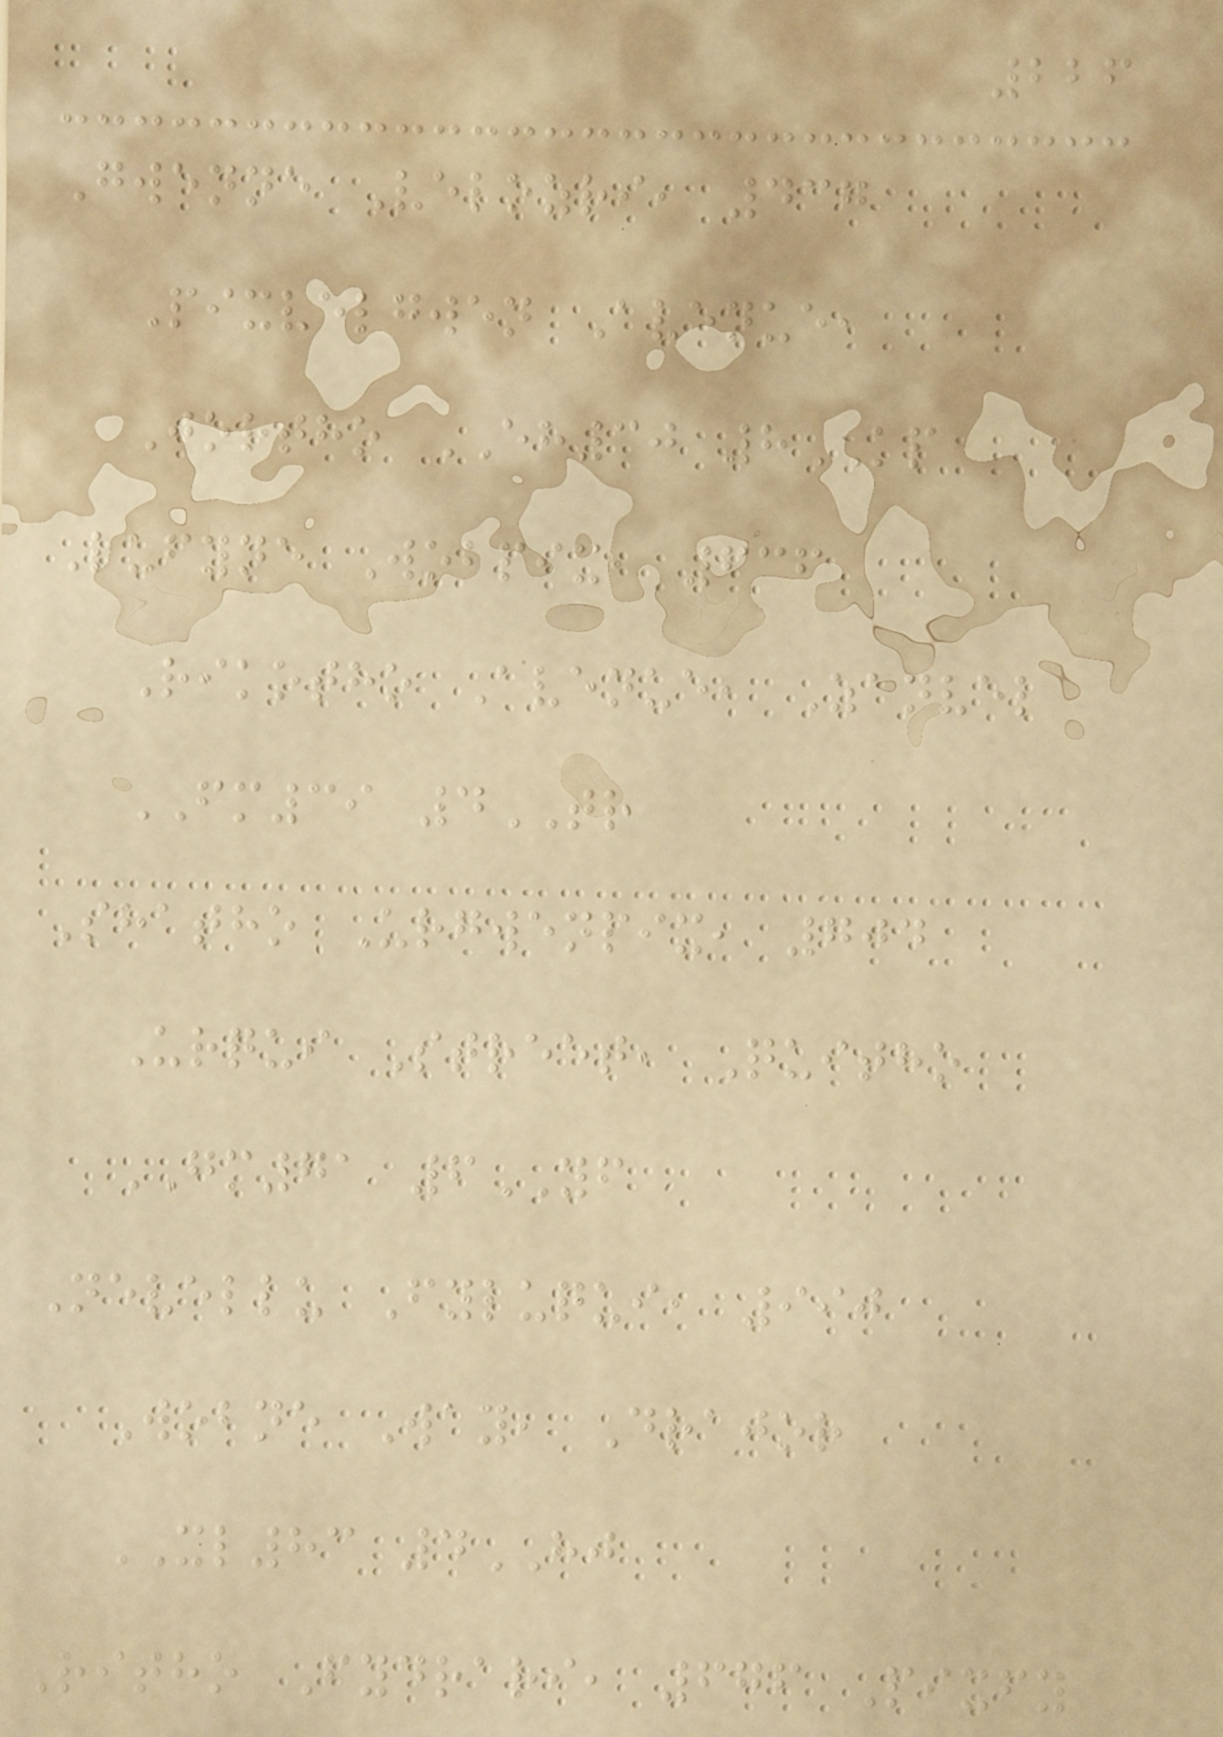226
Gwenne Velozri, 437
Pixvelgwen Avenue,
Jortho EH30 8KP
Lufyne Wobpix, 636
Rikotho Avenue, Zanvel
FM39 4TR
Shatho Urgwenpix, 704
Urqui Street, Quitho
GM71 6YF
Nevellu Fyluqui, 990
Wobne Way, Drajor
XL83 4HJ
Ritho Fydrari, 676 Pixfy
